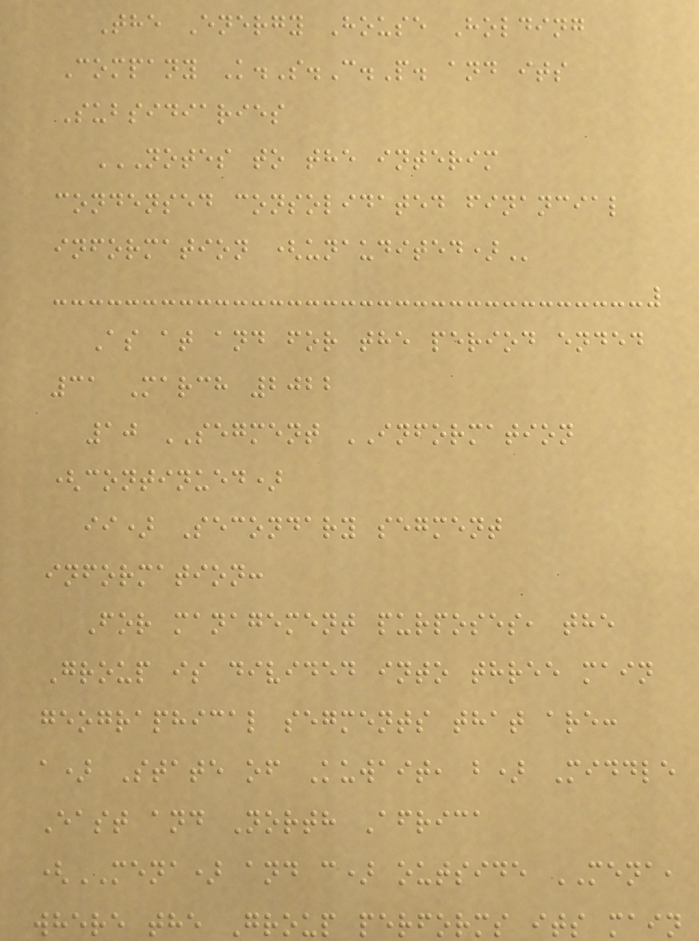The Energy House Holding
Company K.S.C.P. and its
Subsidiaries
NOTES TO THE INTERIM
CONDENSED CONSOLIDATED FINANCIAL
INFORMATION (UNAUDITED)
As at and for the period ended
31 March 2022
10 SEGMENT INFORMATION
(continued)
ii) Secondary segment
information:
For management purposes, the
Group is divided into three main
geographical segments that are:
a) State of Kuwait, b) Middle
East and North Africa
(MENA) and c) outside MENA,
where the Group performs its main
